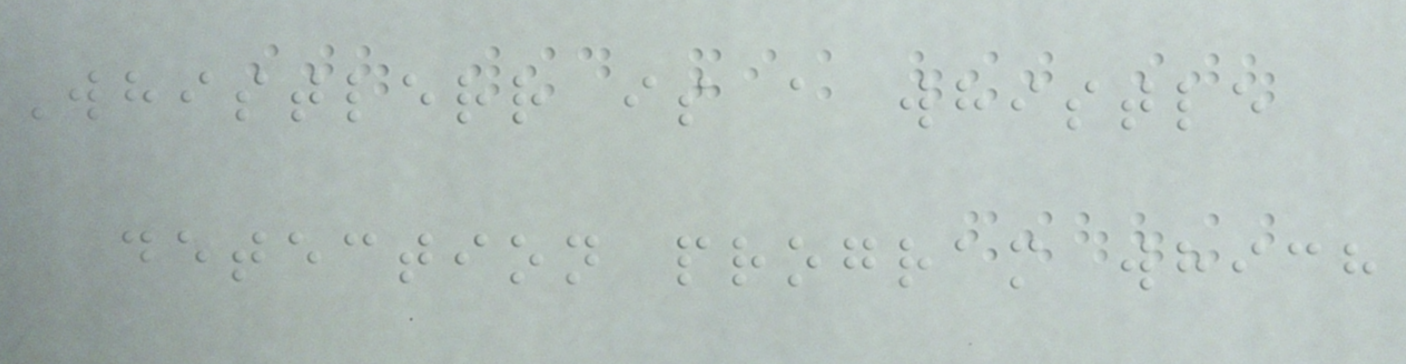Whistlerr is a whistle
detection program which
